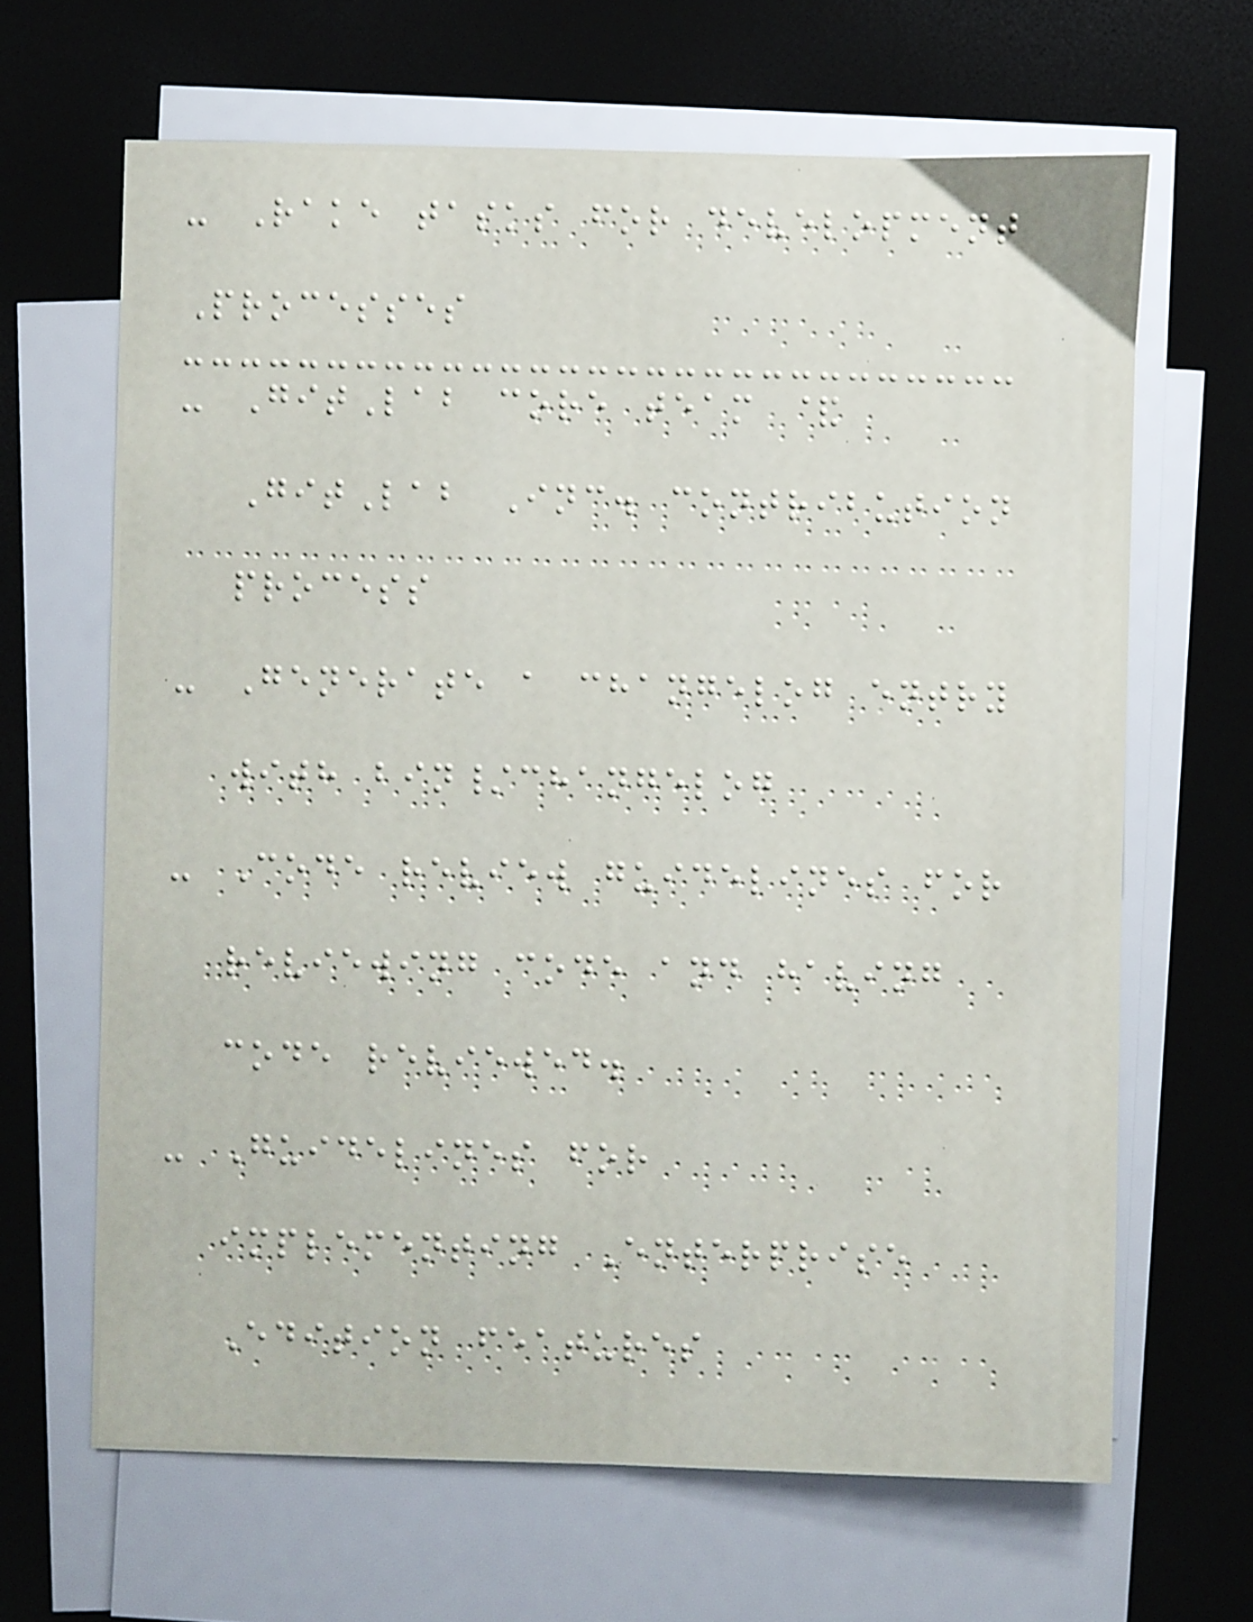- Rake tasks for development
Processes
- GitLab core team &
GitLab Inc. contribution
process
- Generate a changelog entry
with bin/changelog
- Code review guidelines for
reviewing code and having
code reviewed.
- Guidelines for
implementing Enterprise
Edition features
